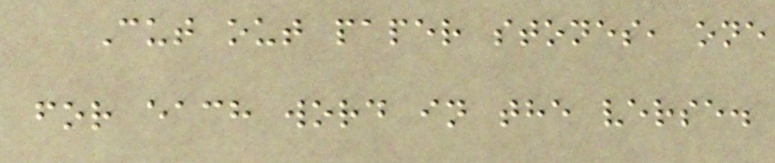Cut out paper stones, one
for each word in the verse.
